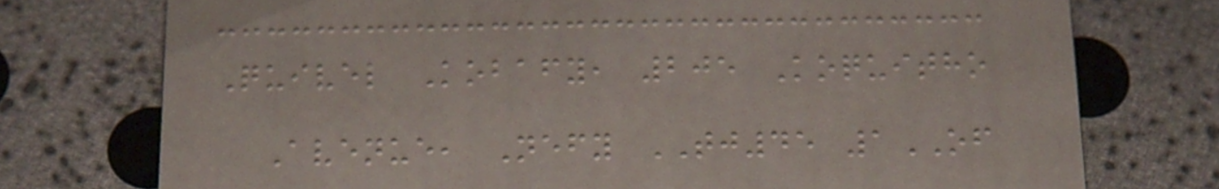Quivel Kobafy, 205 Koquitho
Avenue, Nefy TJ45 1OF
